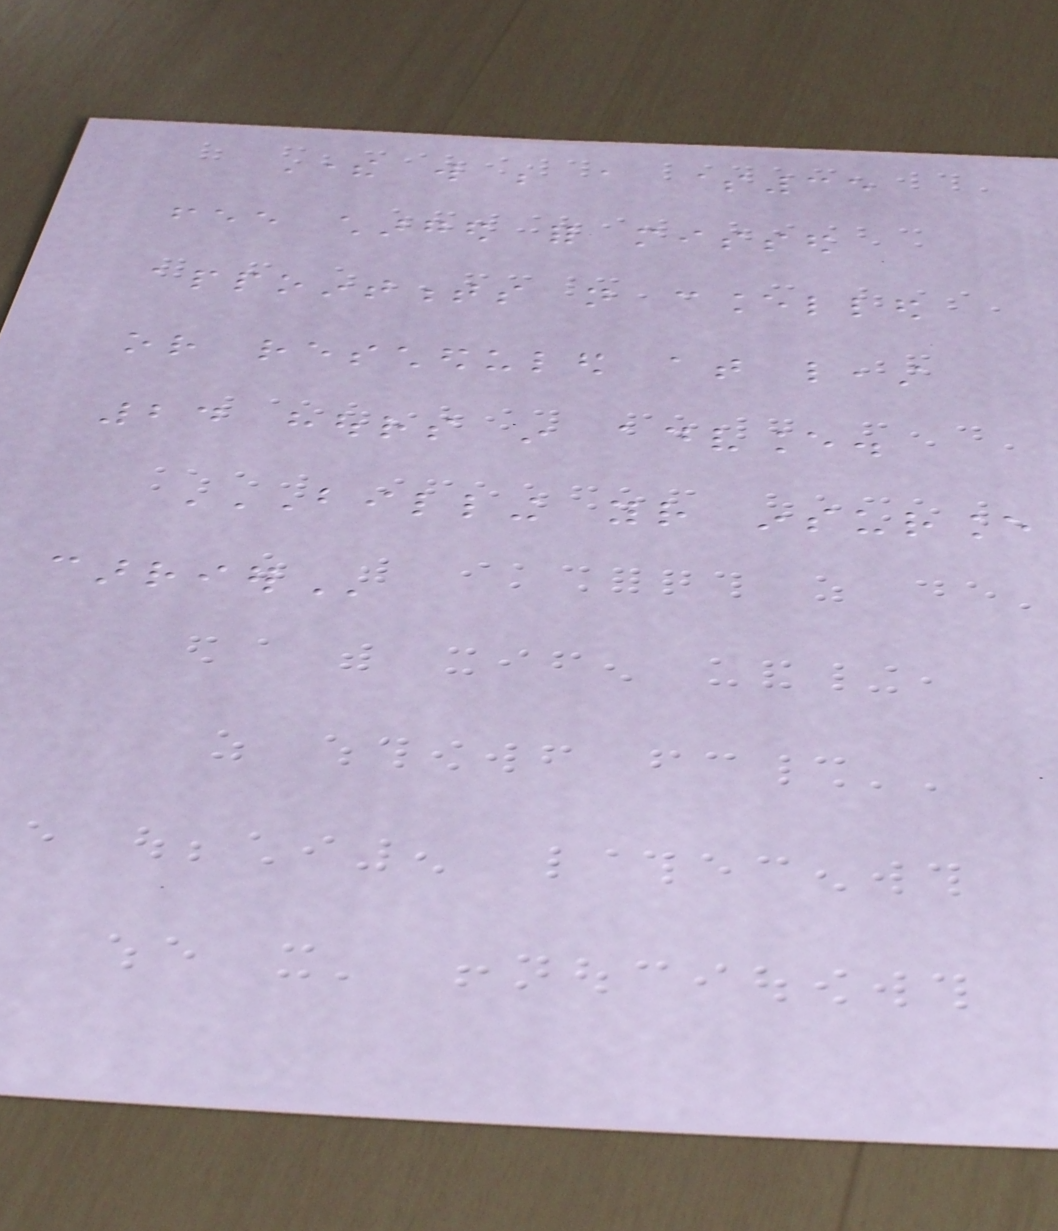There will be a $35
fee charged for missed
appointments not cancelled
or rescheduled at least
24 hours in advance.
BILLING YOUR INSURANCE
CARRIER
